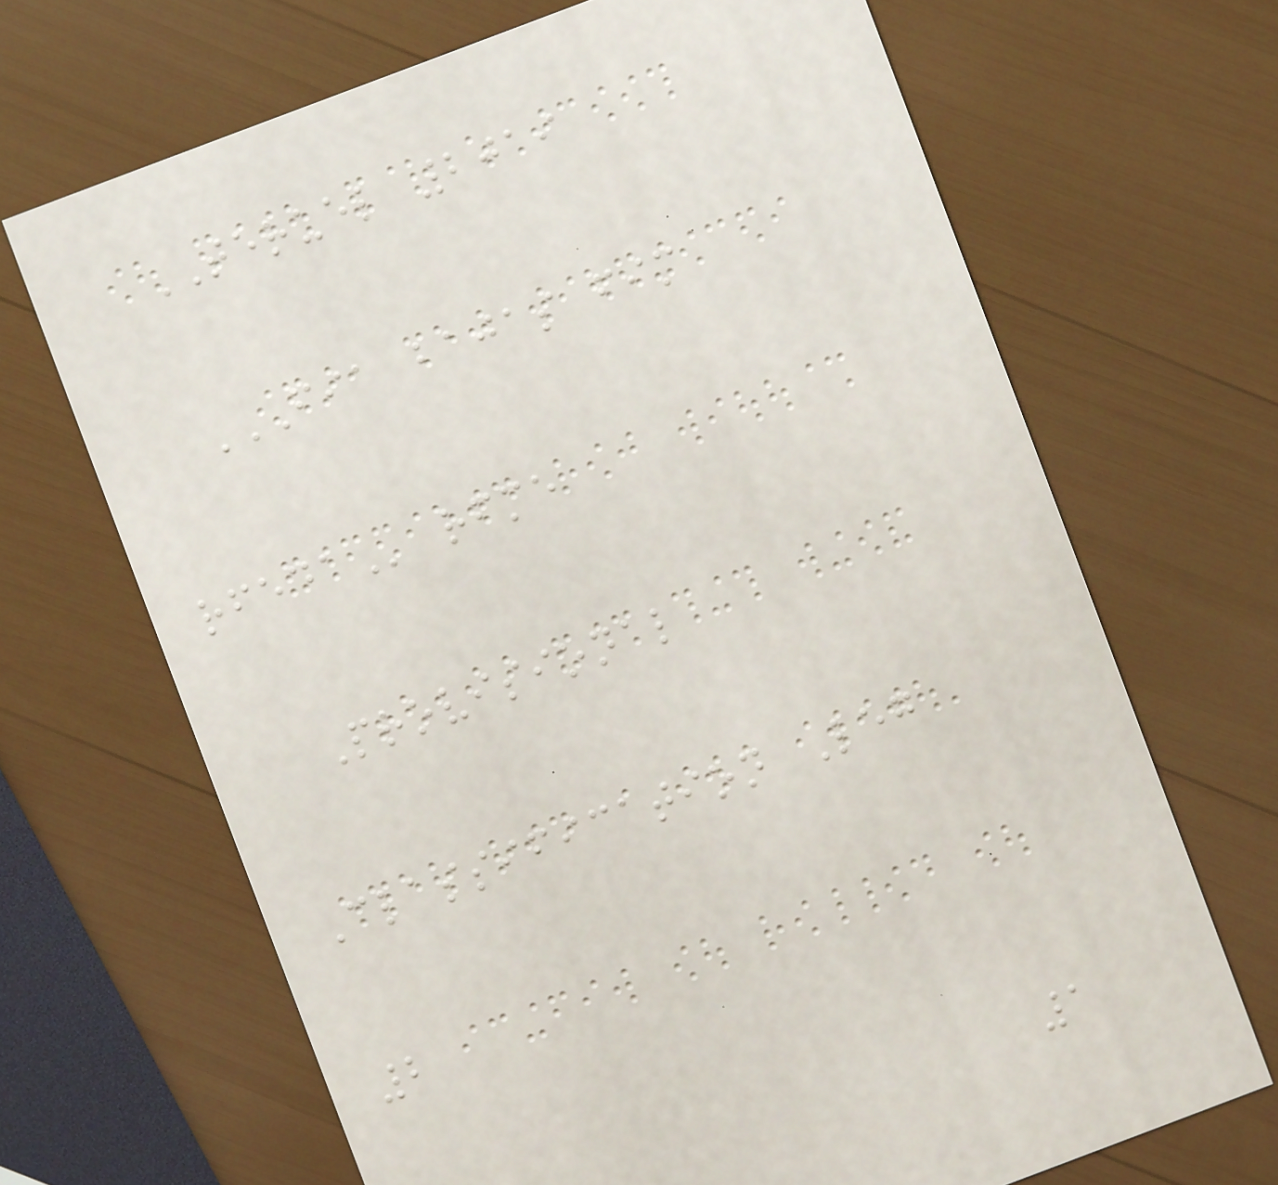TERUEL 2019
FIA BAJAS FIM
RFEDA rfme
Provisional
Classification Leg
2
1
